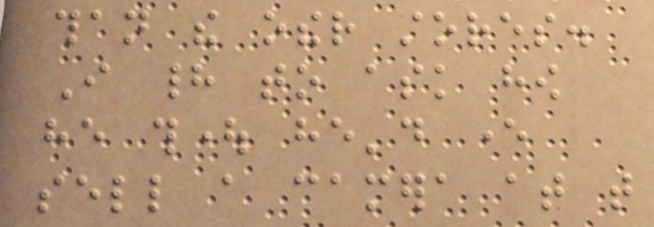than the other stores.
I had to ask how
he thought he'd ever
sell a camera at that
